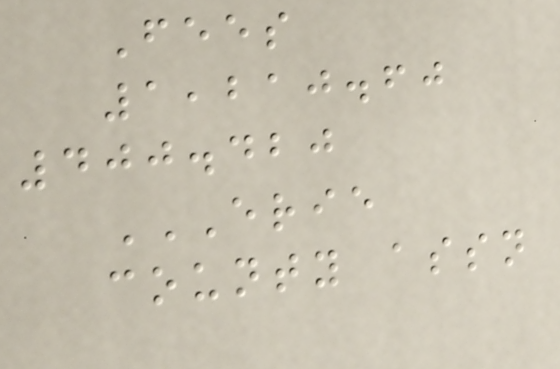Fees
1,210.60
400.420
ERIE
COUNTY ASSN
